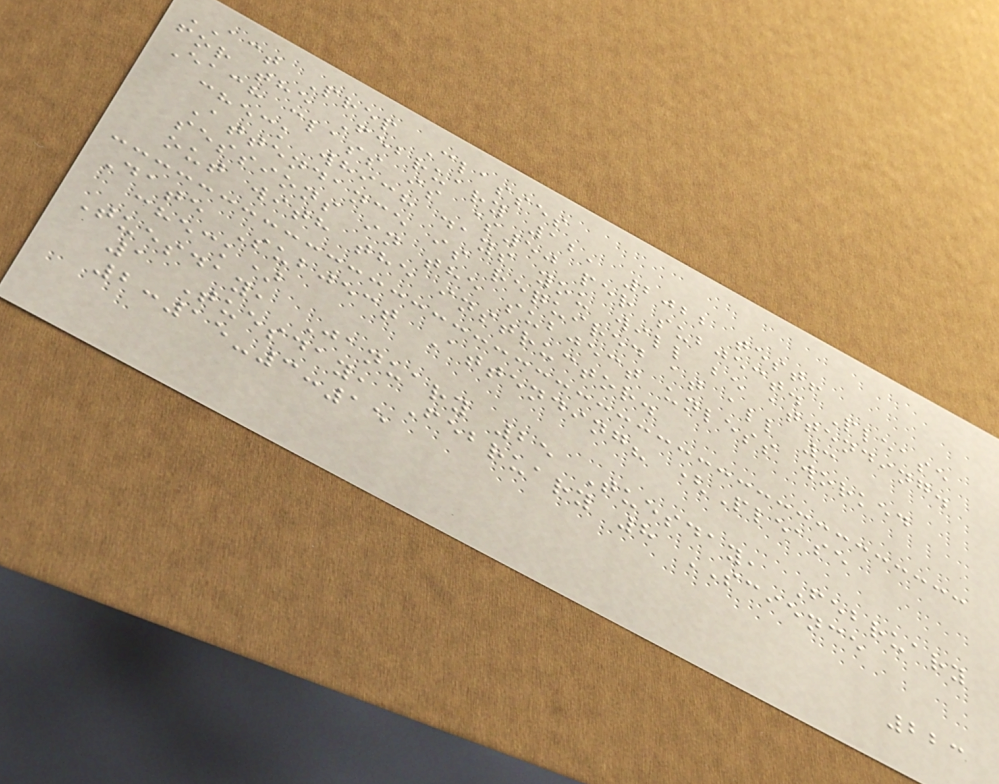ACT Prep Classes
for the February 12, 2022 test!
Each class is $50 per subject. Please
check which days you will be attending.
Attendance is required at all 3
sessions in the subject unless worked
out with the instructor.
Date Subject Attending? (Please
check)
Tuesday, January 25 Tuesday, February
1 Tuesday, February 8 SCIENCE
2:15-3:15
223
